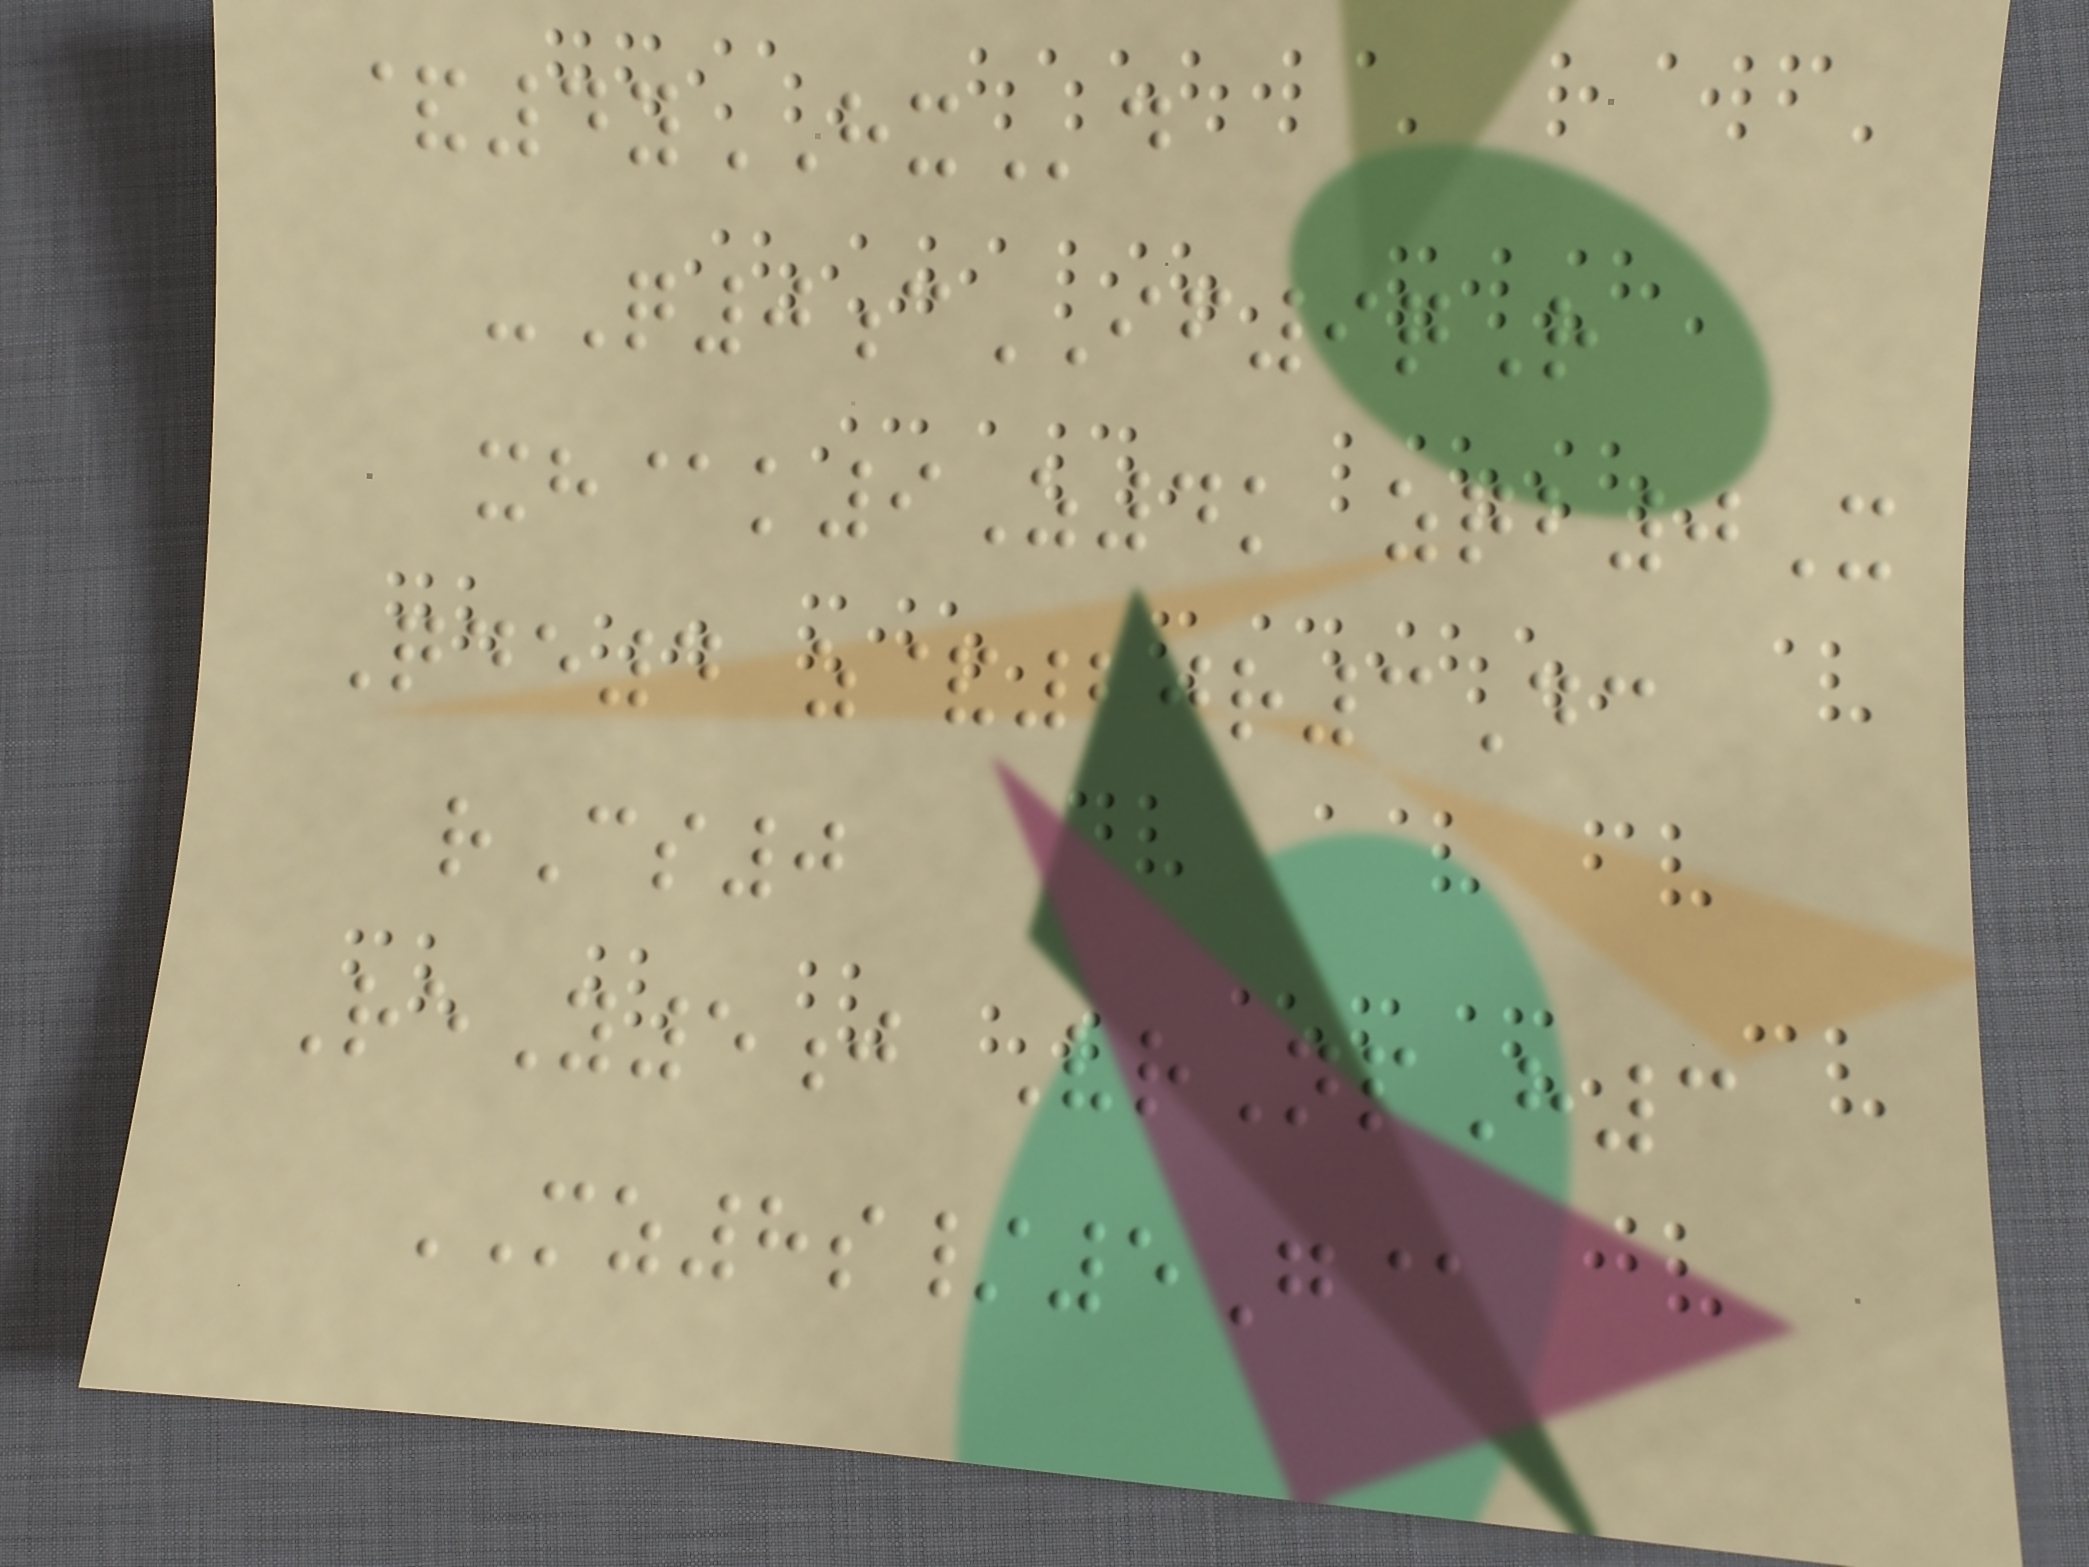&4yHXd
-Q0cIF9qR
xh@k9Z4k zqb0X
Qde4 z&20r3Dc
rCs0
ReY5j VrNpH3
MZ8s/5G@
